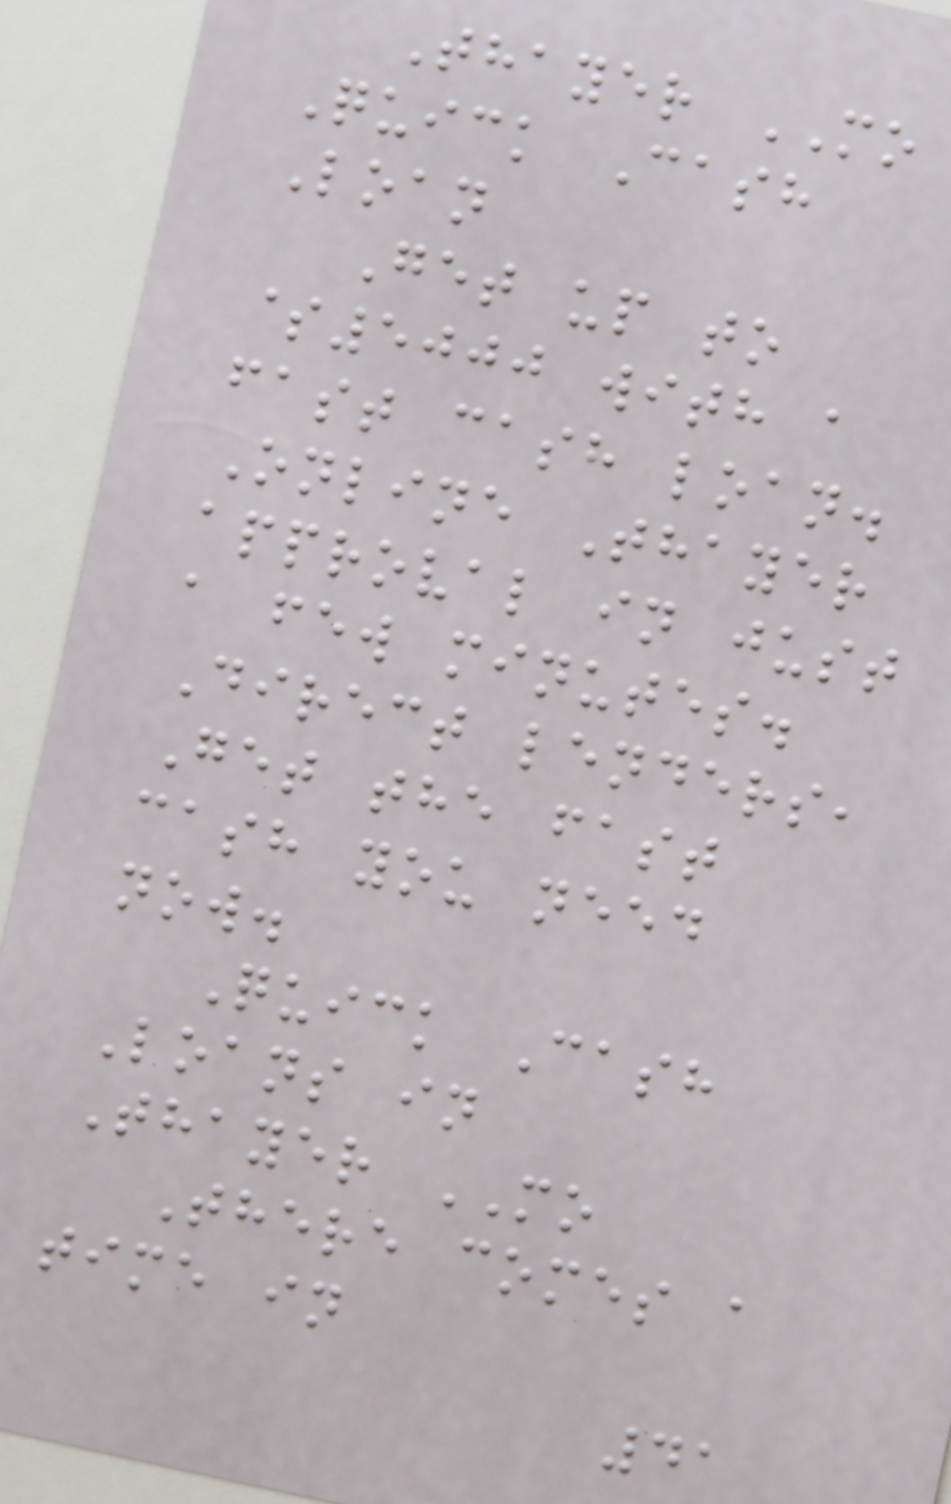Thayer MO
Quick Cash
Loan
Get up to
$5000 with a
fast cash loan.
Online Thayer
approval in just
a few minutes.
Direct lenders,
Get the fast
cash you need
now.
Quick Cash
Loans in
Thayer MO
There comes a
time in
41
